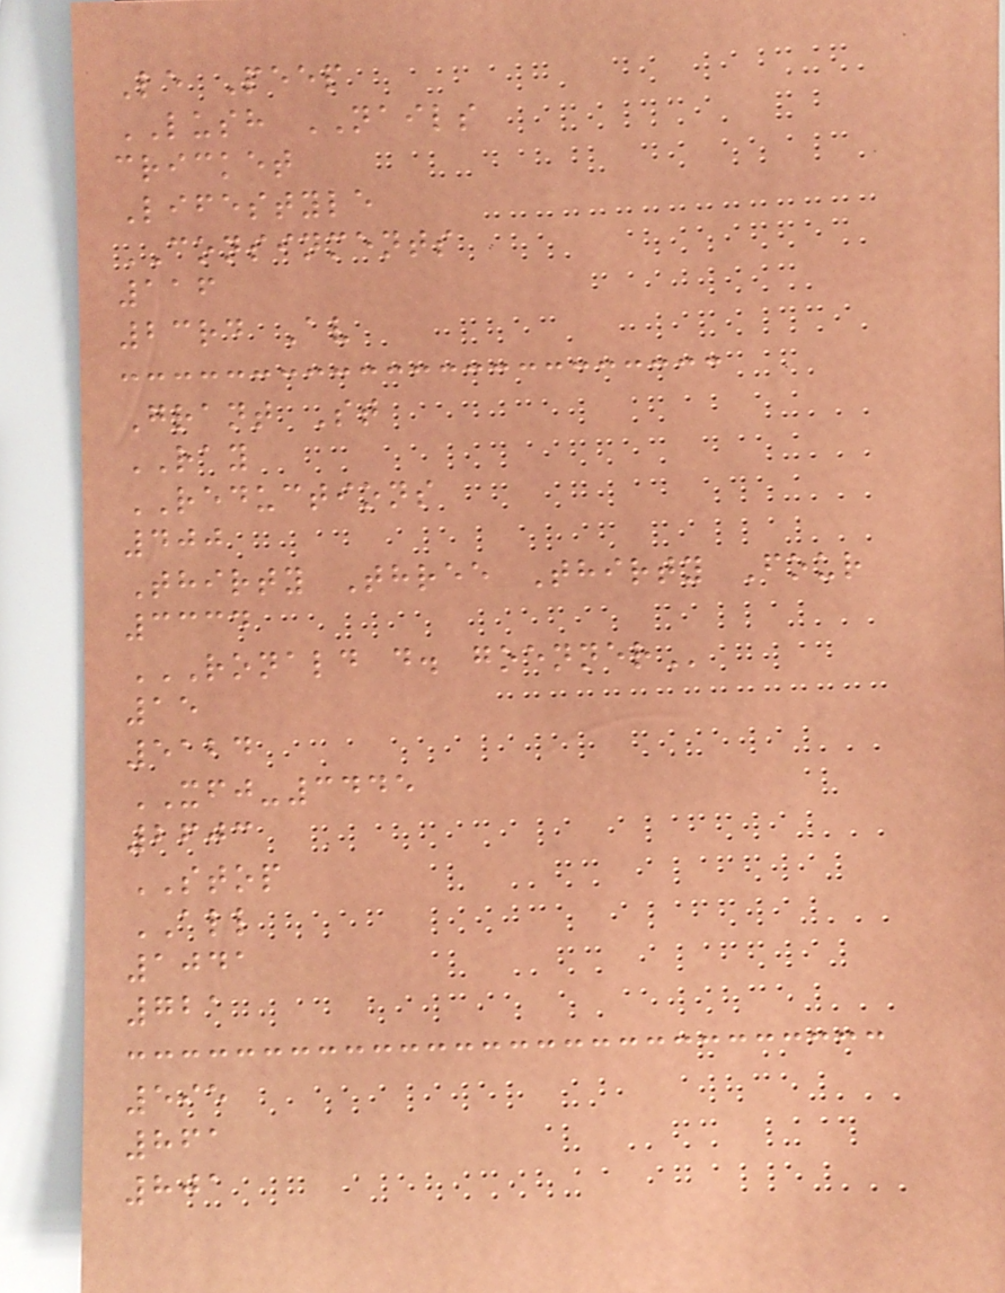Le Peep
LUSH NAILS
cricket
Lifestyle
CONSINMENTS
116
23rd Av
Grant St
RAY
REDUCTIONS
400
Thirty Three Thirty Four
3334
RONALD D. GOENNER
15
5124
XFJ-3445
2603
STOP
ALL
1041
721
595
861
801
